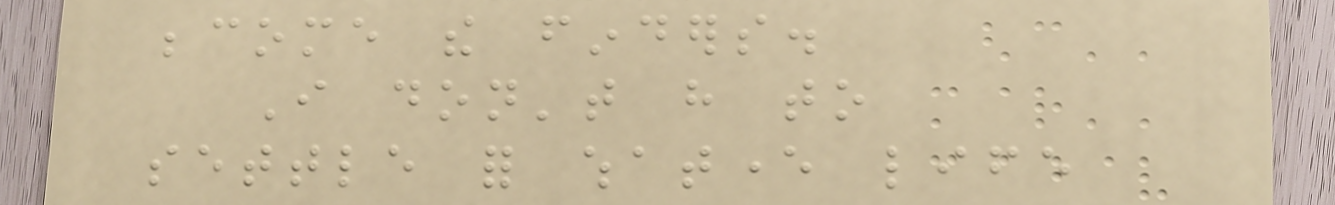become the finders.
I don't have to
settle for whatever life
